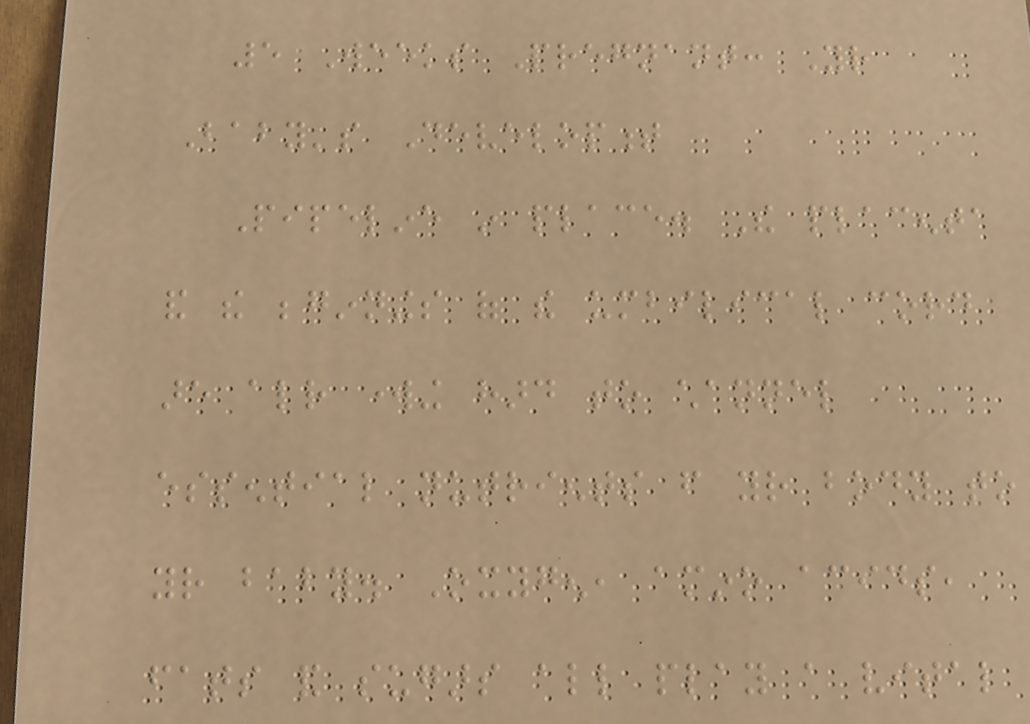5 Weeks Pregnant: Your
Baby's Development
Pipeline in place. The placenta
and the beginnings of the umbilical cord
are already working hard to channel
essential nutrients from your body to
your baby. Oxygen, amino acids,
fats and sugars all play a vital
